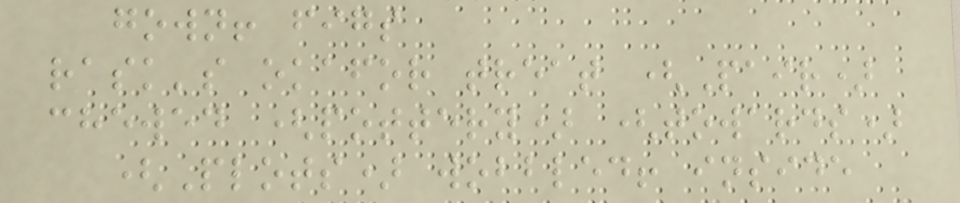gown! figs
rask's okafor treat (Pair)
chewed (pottery) (towards)
(Plots) wobbled! inside
